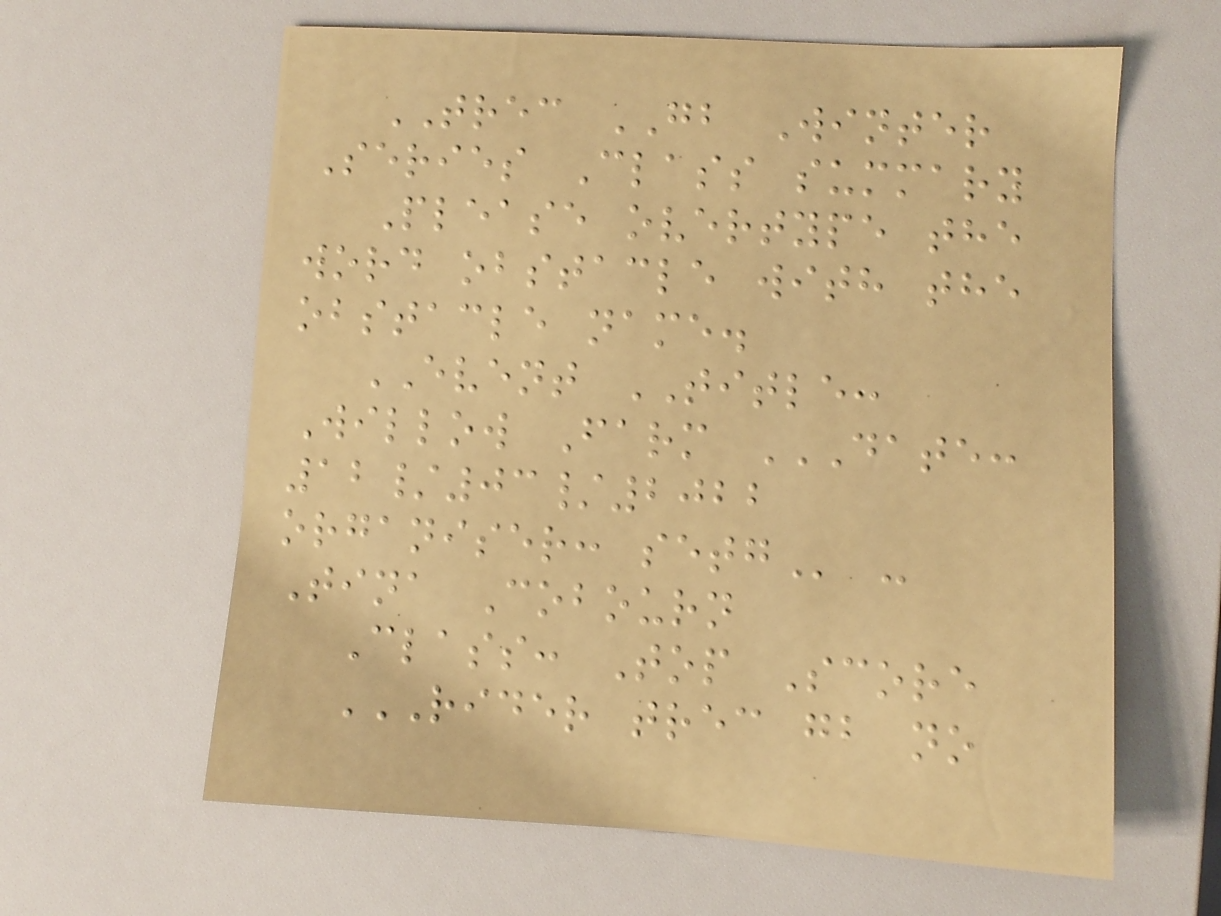TREC GB Winter
Series Class summary
Please overtype the
word obstacle with the
obstacle name.
EVENT TITLE:
Willow Farm DATE:
12/03/2022
ORGANISER: SETG -
Tina Cobourn
Class: Top Score
RIDER TREC GB NO
